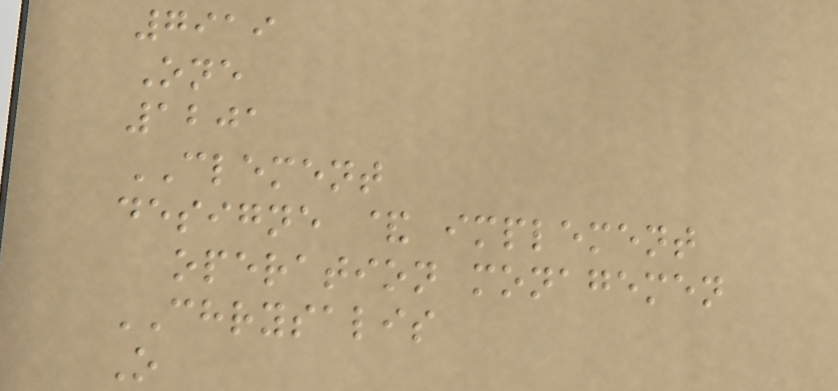7919
One
1201
CLEMENT
designe & implement
operation monagemen
CHRYSALIS
O
